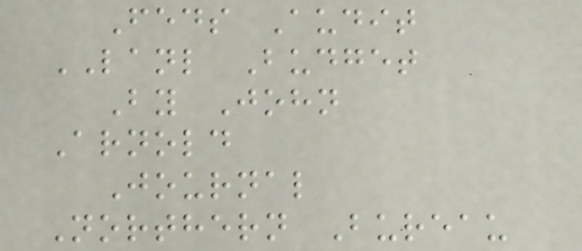Feds Audit
LANL Budget
By John
Arnold
Journal
Northern Bureau
